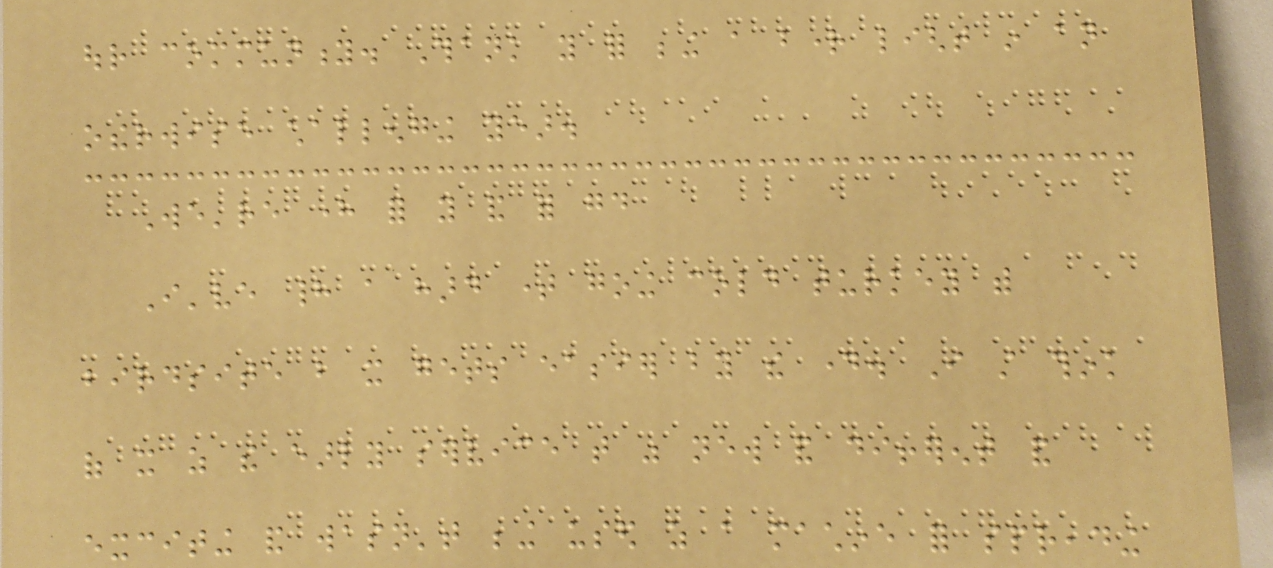our community. Thank you for being a bright light in an
otherwise challenging year.
We're here for you and for good
I've had a hard time going cold turkey with
birdsite but it gets easier by the day. I still think
of it as the early service that was new and different and
exciting and wasn't being used as a machine for spreading
